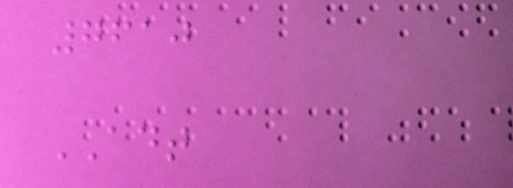7610
ADT
